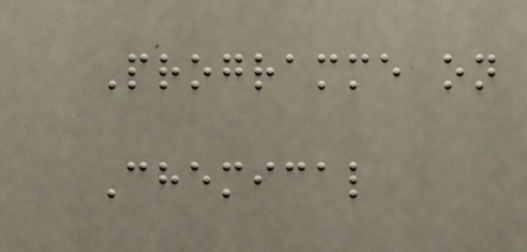Programme on
Chemical
